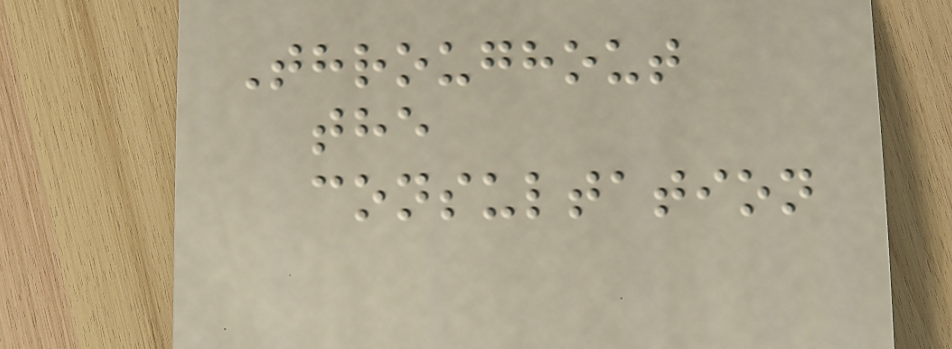Throughout
the
consultation
